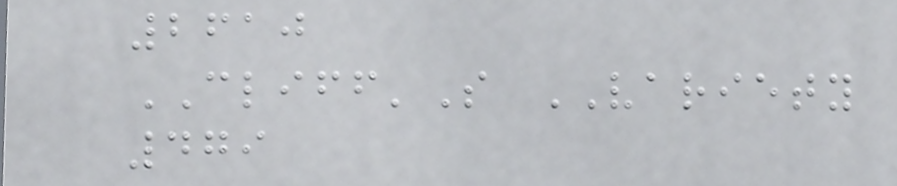2610
CLIFF'S VARIETY
479
